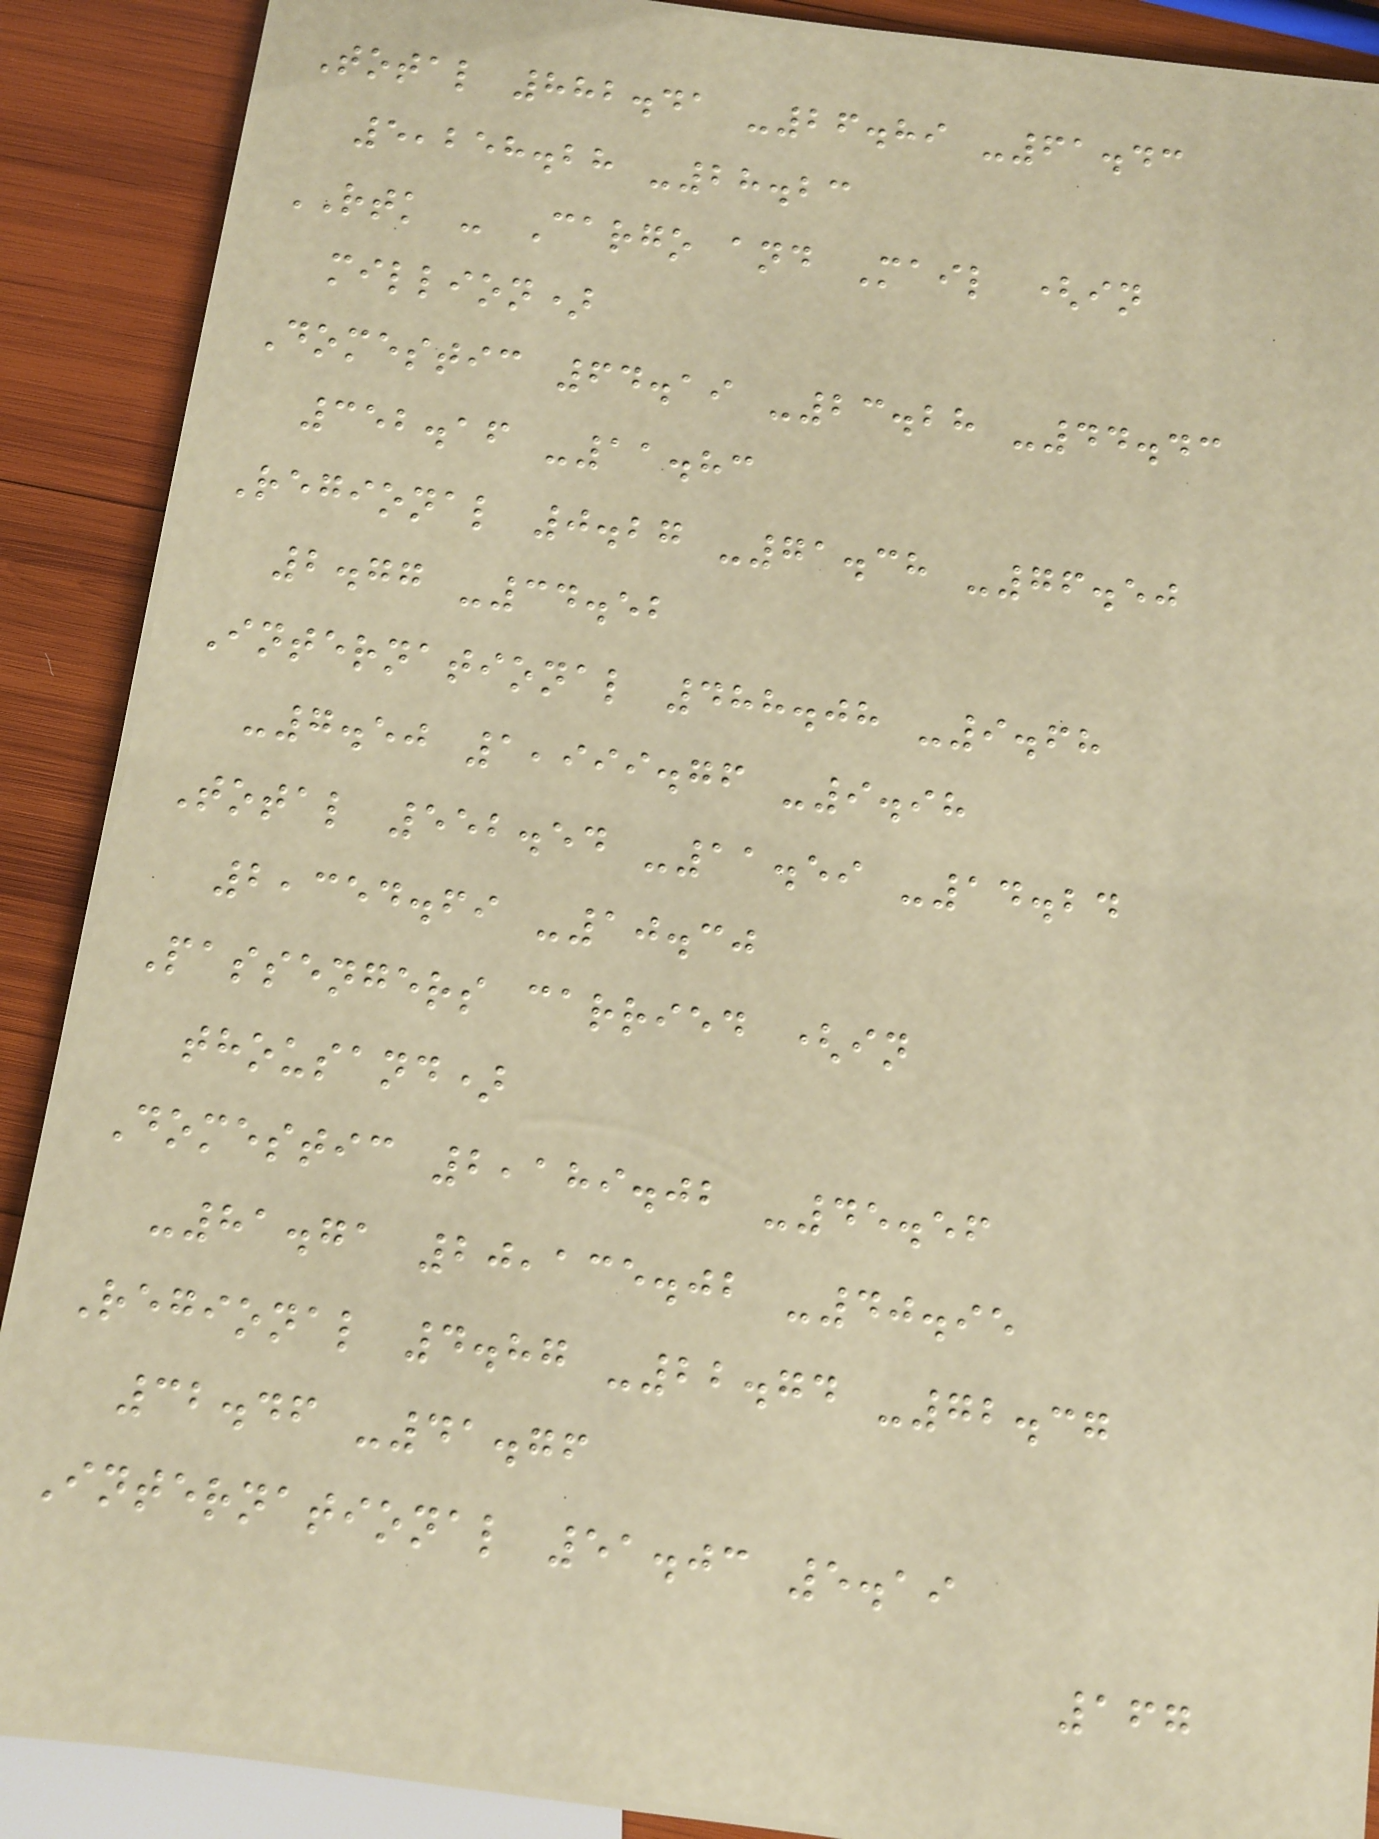Total 882.41 -26.89 -61.43
5,258.28 -28.23
RTK - Cargo and Mail (in
million)
Domestic 64.19 -23.28 -44.43
352.16 -11.83
Regional 0.27 -71.38 -76.50
2.77 -34.52
International 488.08 -9.68
-7.50 1,999.76 -9.98
Total 552.54 -11.59 -14.24
2,354.69 -10.30
Passengers carried (in
thousand)
Domestic 2,189.02 -45.56
-81.71 20,135.02 -40.95
Regional 4.87 -22.74 -72.37
32.46 -41.76
International 51.03 5.19
167
